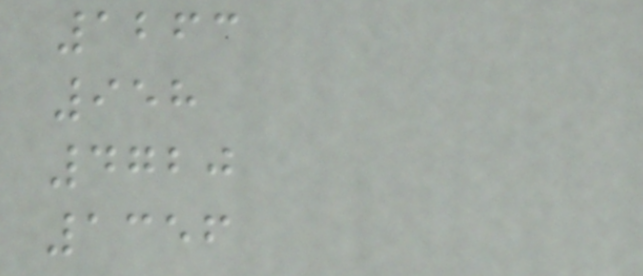1263
958
4720
1356
